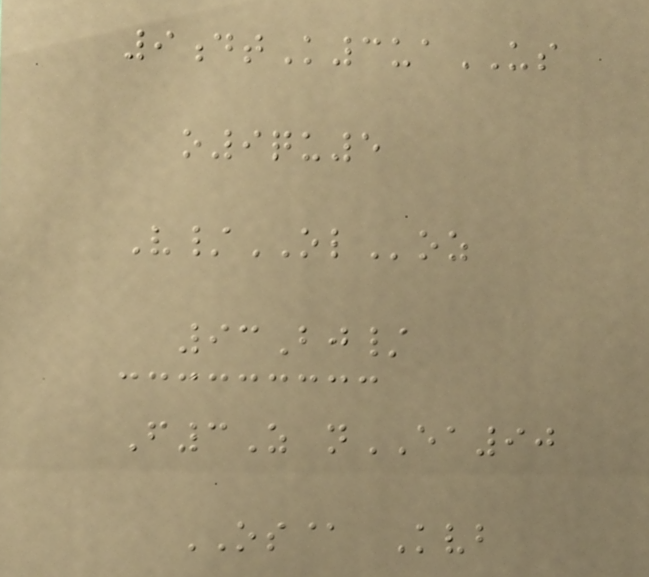9dtK3uaUS
o9qu5
V/OLoz
93Bj/
F3Z nEA90
OS@ Kvb
